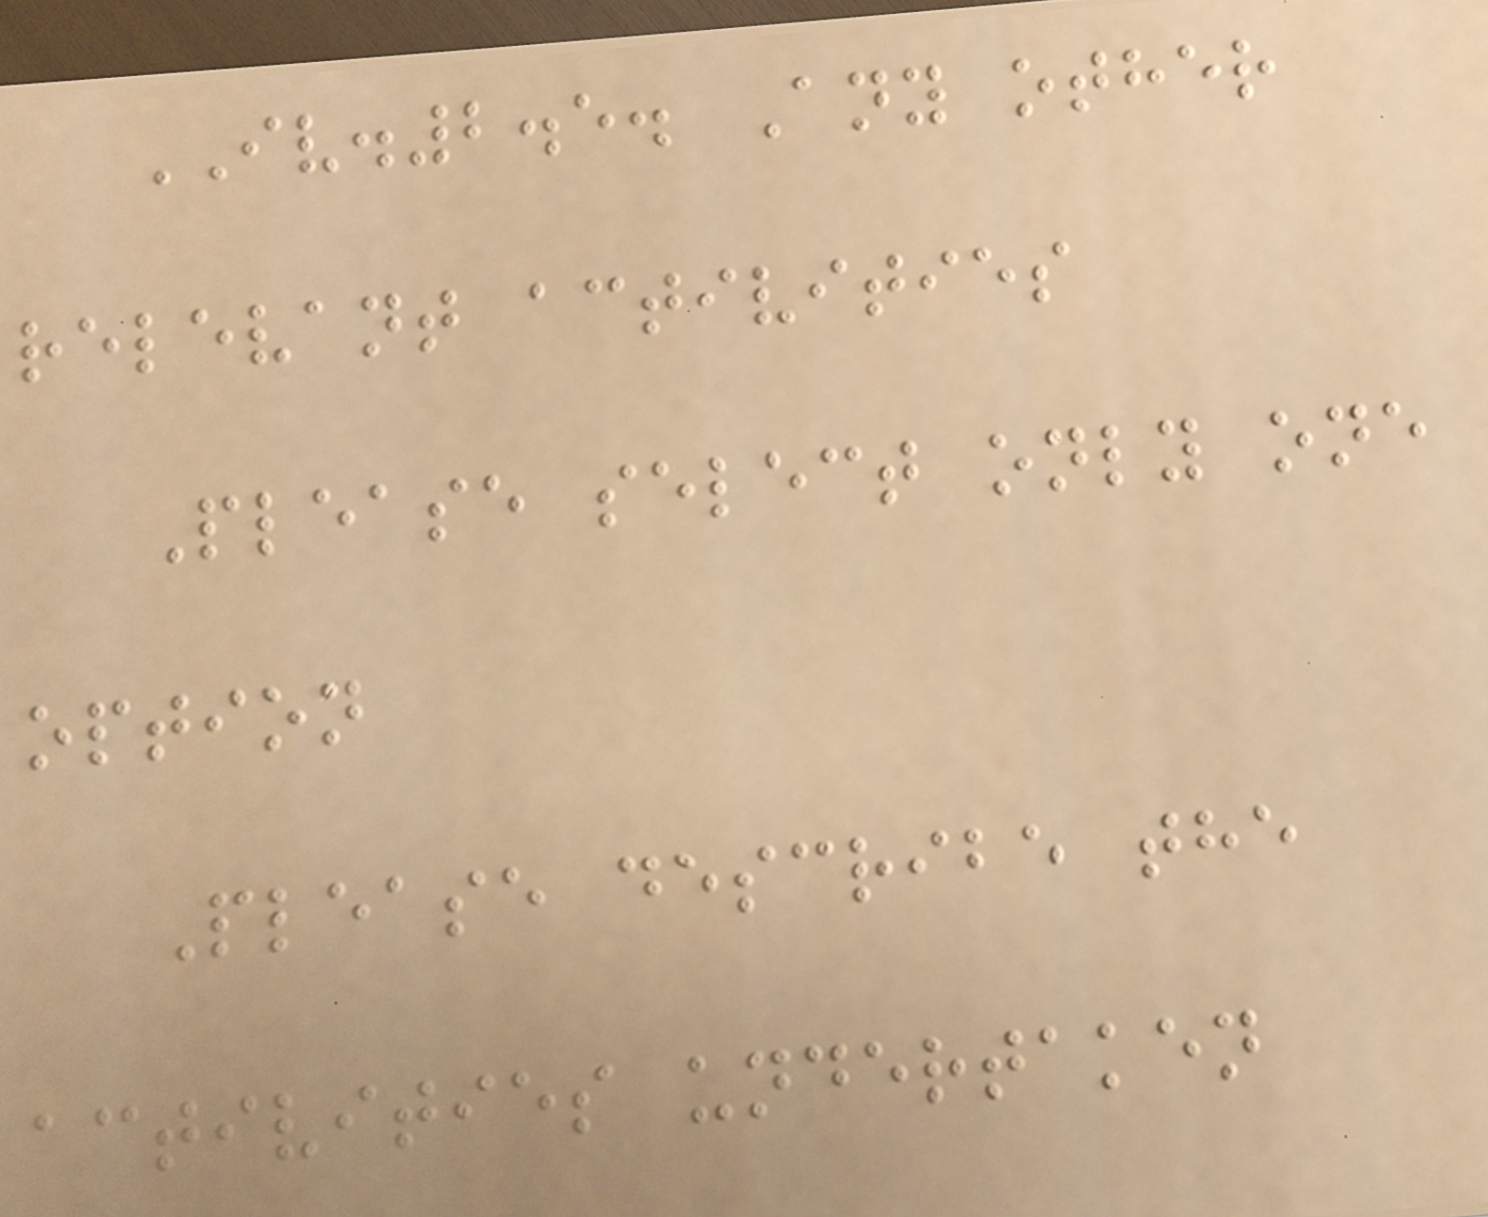IV.2.5. Any other
relevant activities
Please select only one
option
Please describe the
activities undertaken
